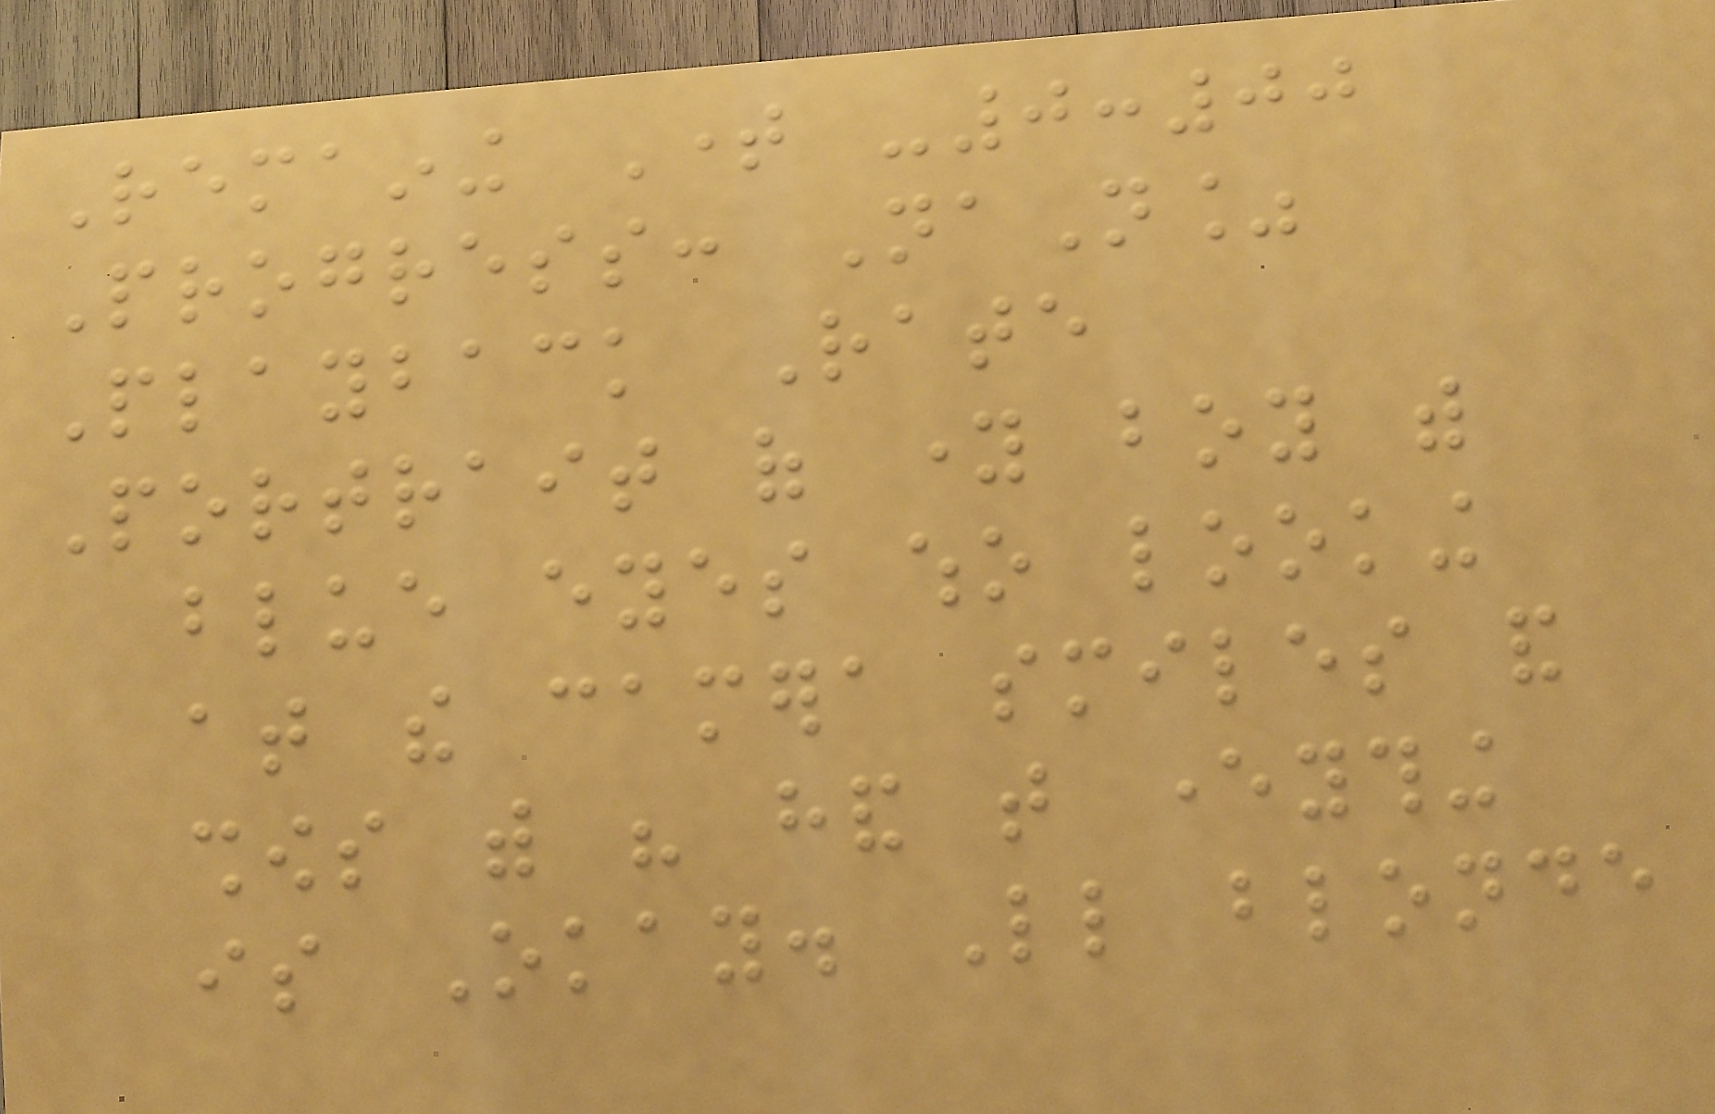Remaining Time -0:00
Progress: NaN%
Playback Rate
Portrait of young boy with
blue eyes who looking
at the camera smiles and
shows with his hand that everything
is Okay. Little blonde
